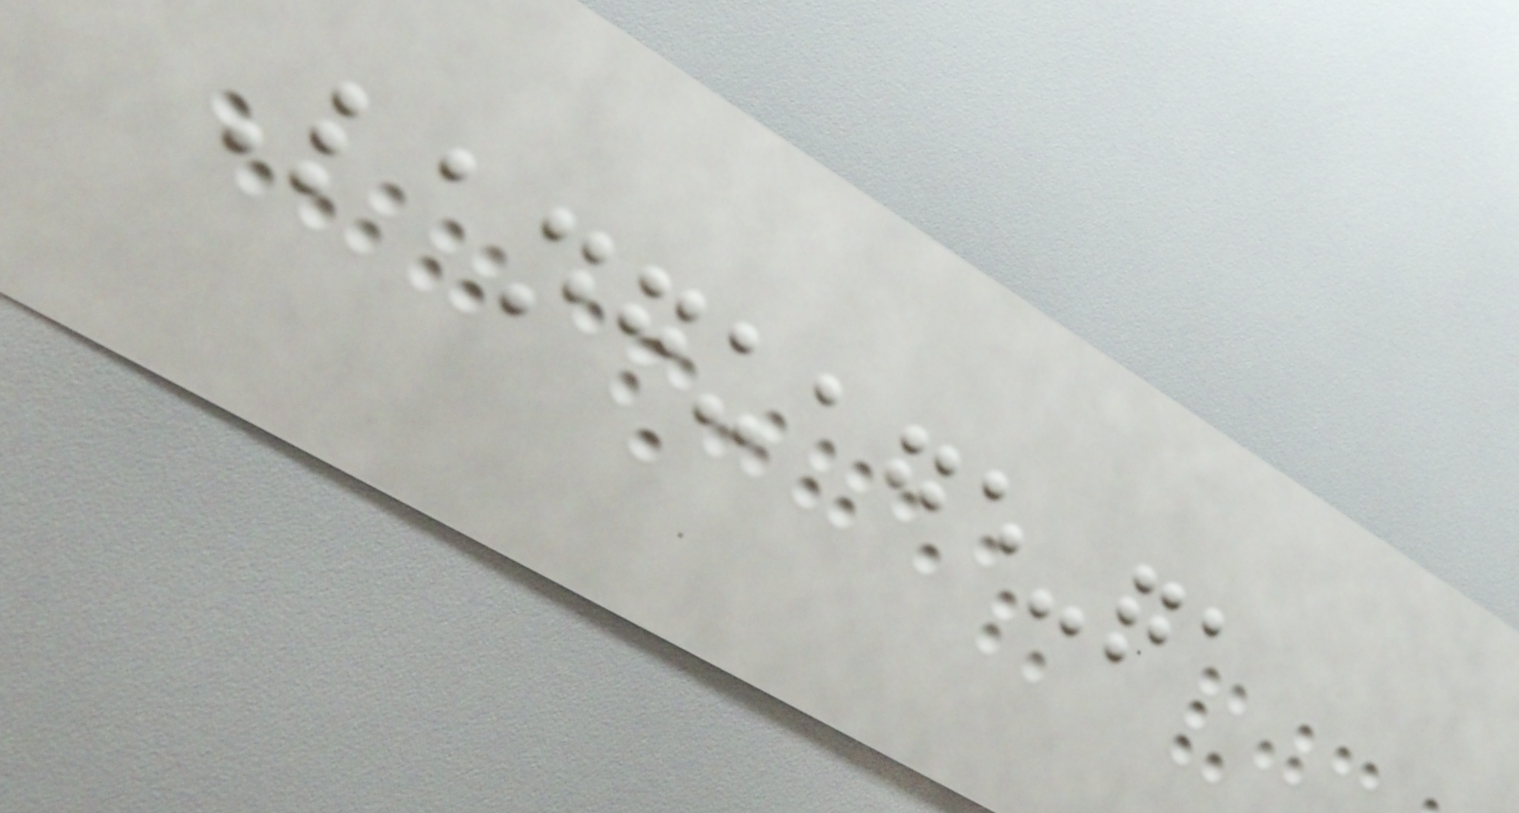Language-qa
